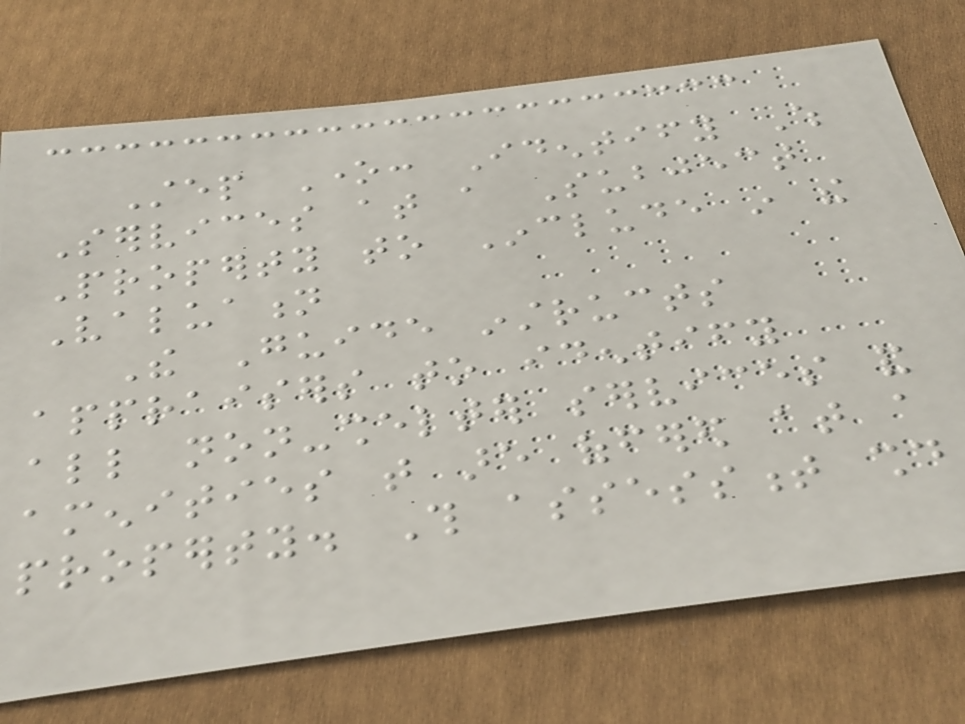Step One: Identify Which
Services at a Subject
Property to Include in the
Valuation
The Guide instructs
appraisers to identify
all non-shelter services and
amenities that are offered at a
property. This assessment should
